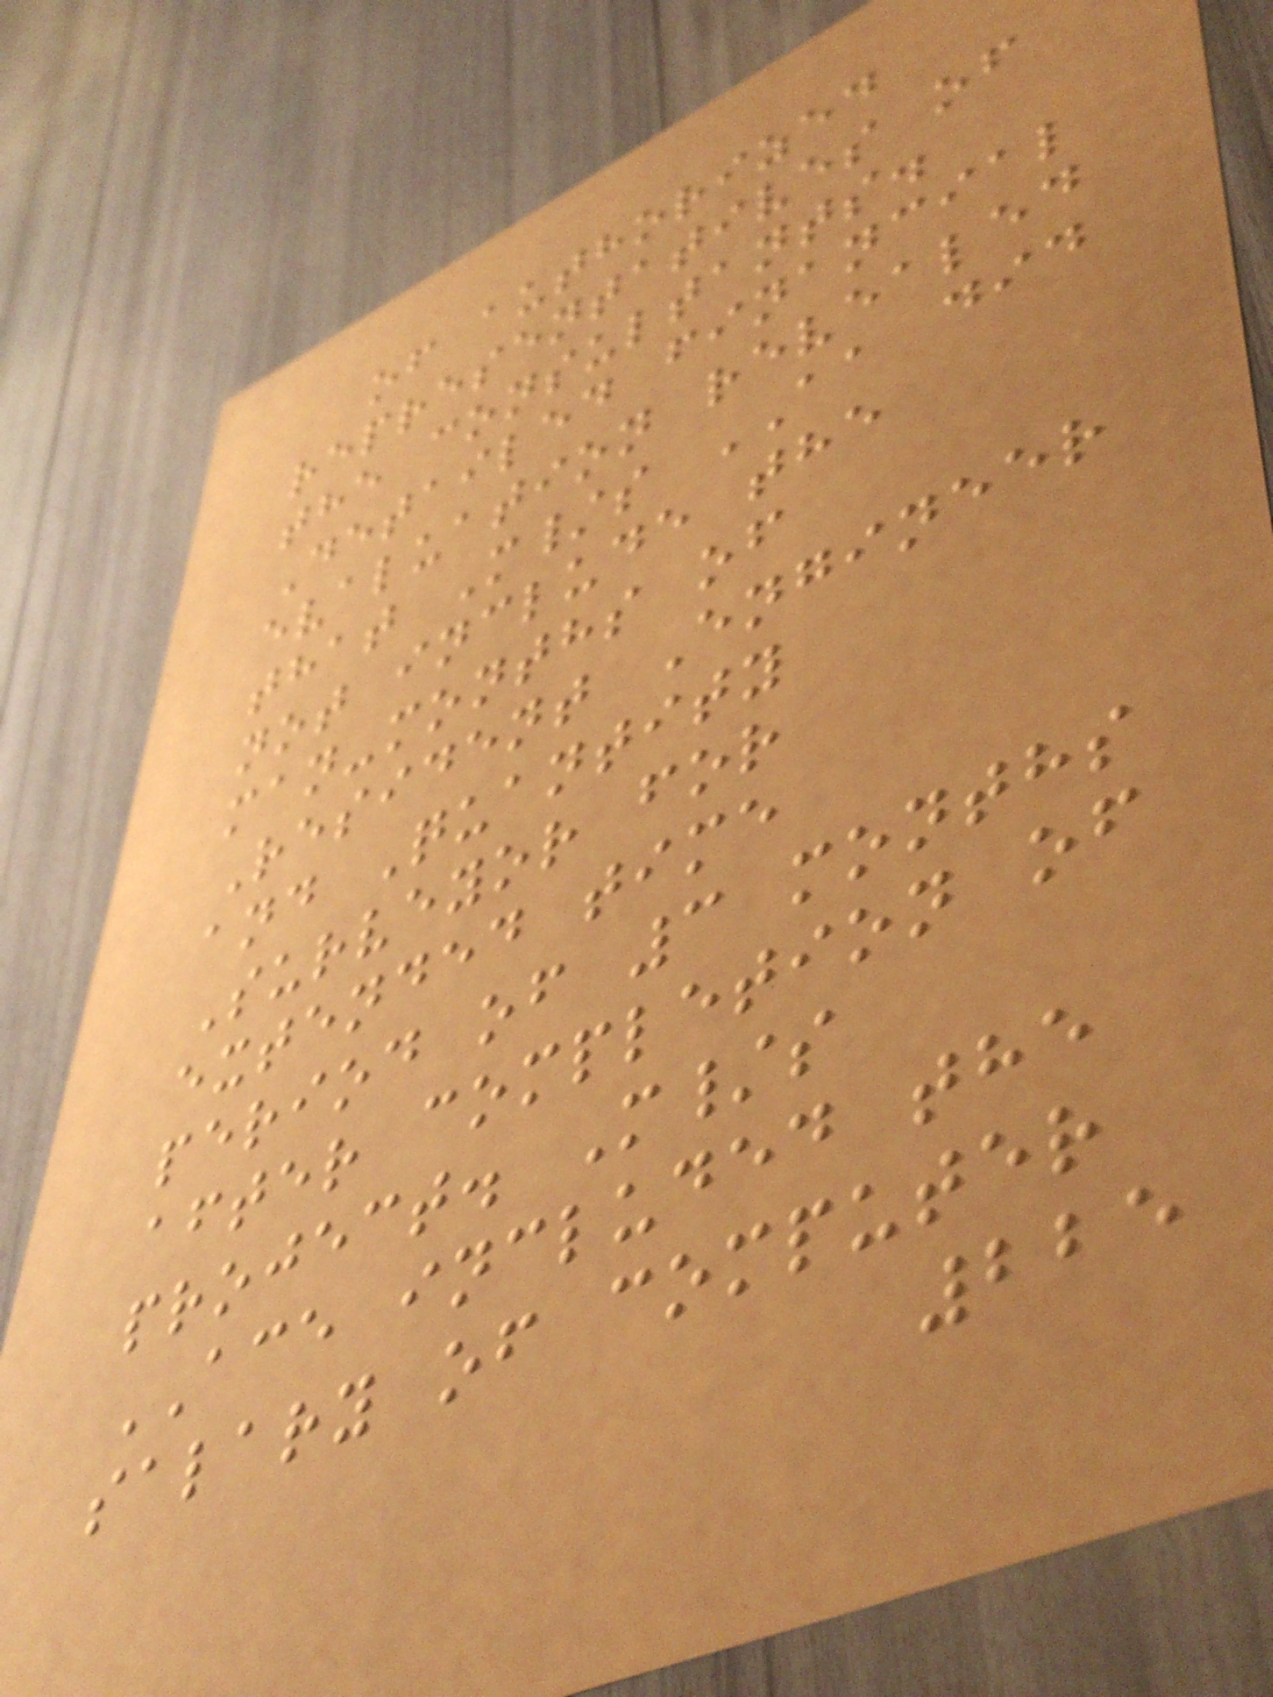of authorized
representatives of
the consultants.
Detailed financial
evaluation revealed
that M/s AA did
not include the
man-months of
Resident Engineer
and Quantity
Surveyor for
extended time
period of 3 months
after completion of
project. M/s
ACE included the
salary of computer
225
